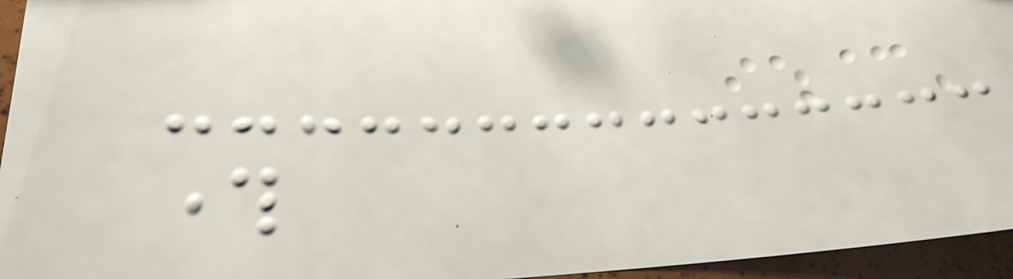through
